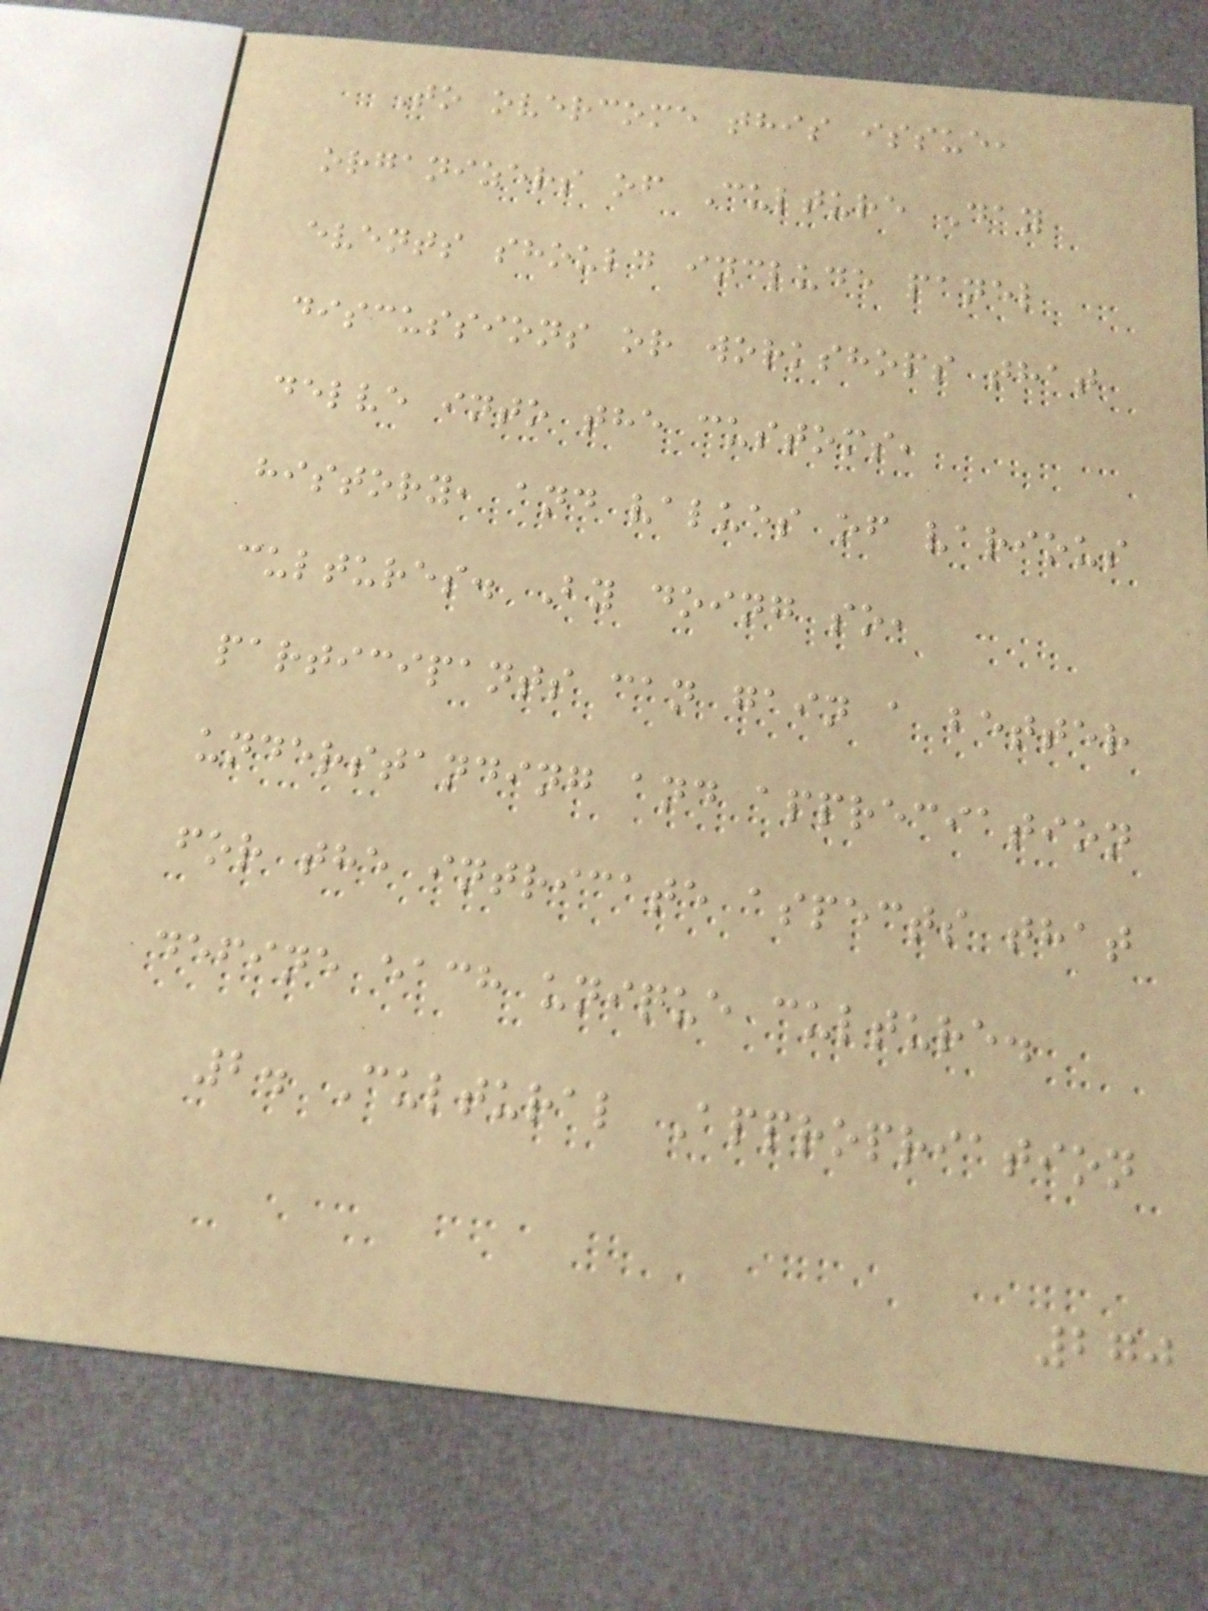To overcome this issue,
organizers of Culture Day
events should include panel
discussions or workshops that
delve into the customs,
history, and values of various
cultures. By doing so,
participants can gain a better
understanding and appreciation
for the intricate aspects that
define each unique culture.
2. Cultural Appropriation
270
